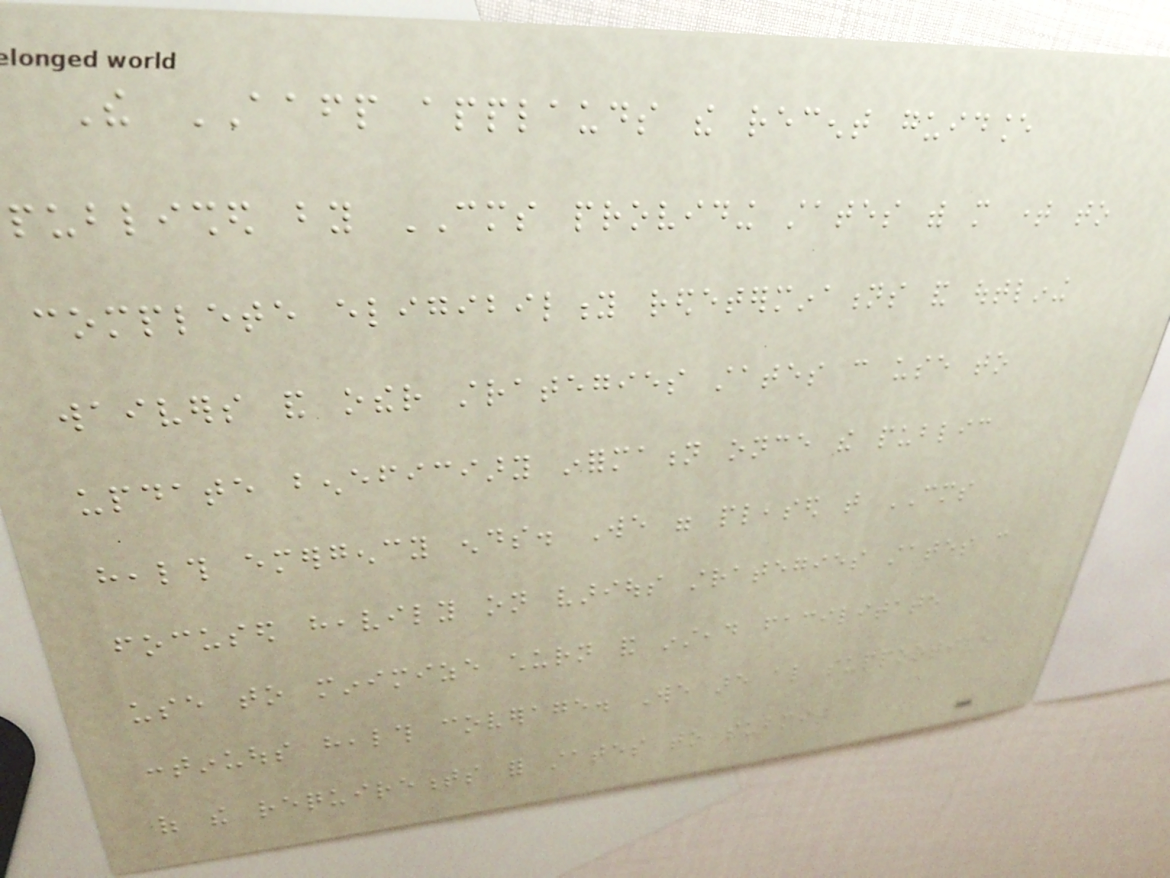The AAFP applauds the recent guidance
published by CMS providing states with more time to
complete eligibility redeterminations and outlining
waivers and other strategies states can use to
update beneficiary information once the public
health emergency ends. We were pleased that CMS
focused heavily on various strategies states can
use to minimize churn and instead facilitate
continuous health coverage. We are also supportive
of the requirements for states to submit
